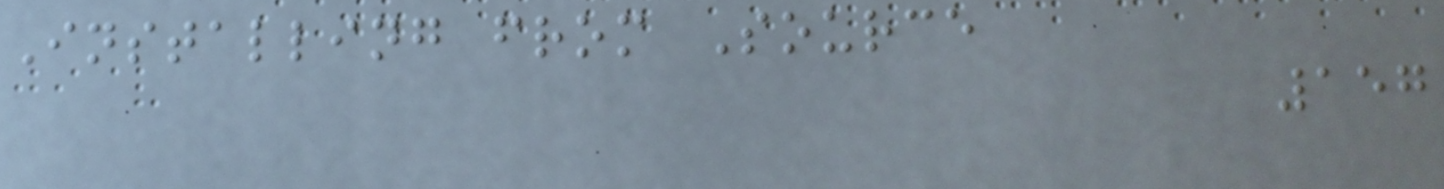Installing from Source
157
